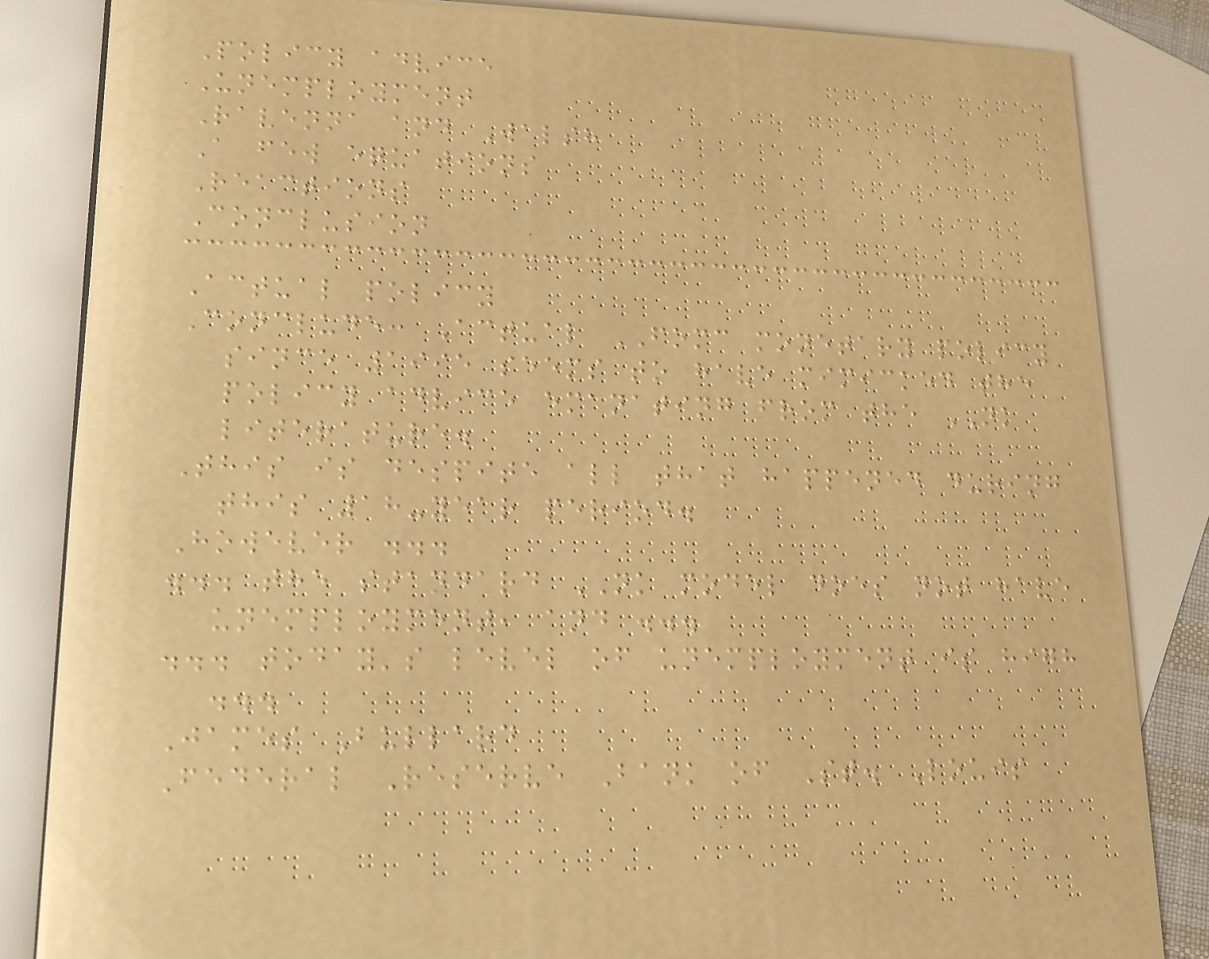Policy advice
Unemployment
Ravenna and Walsh
A few equations
Reactions
Conclusion
Actual policy
Conclude: Actual FOMC monetary policy
since 1995 seems to have mimicked the
policy advice emanating from the NK
literature.
This is despite all that happened during
this 18-year period.
However ...
... the standard NK model does not have
unemployment, and ...
... today's level of unemployment is high
...
James Bullard
Federal Reserve Bank of St. Louis
